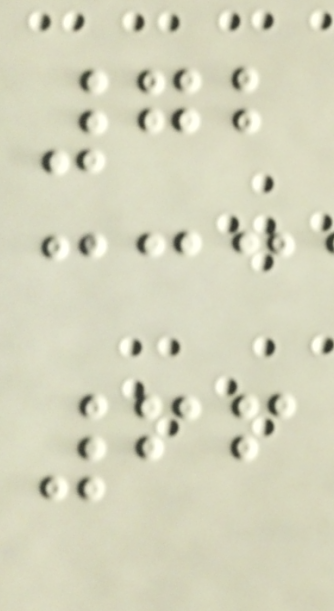72
66
